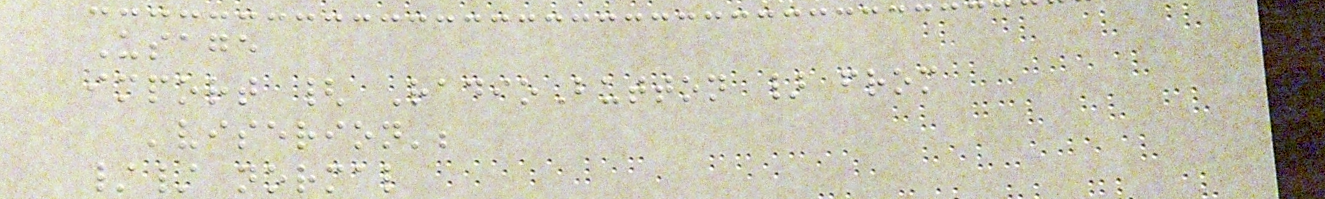Usage
import { RadioButton } from
'viserion';
// normal
